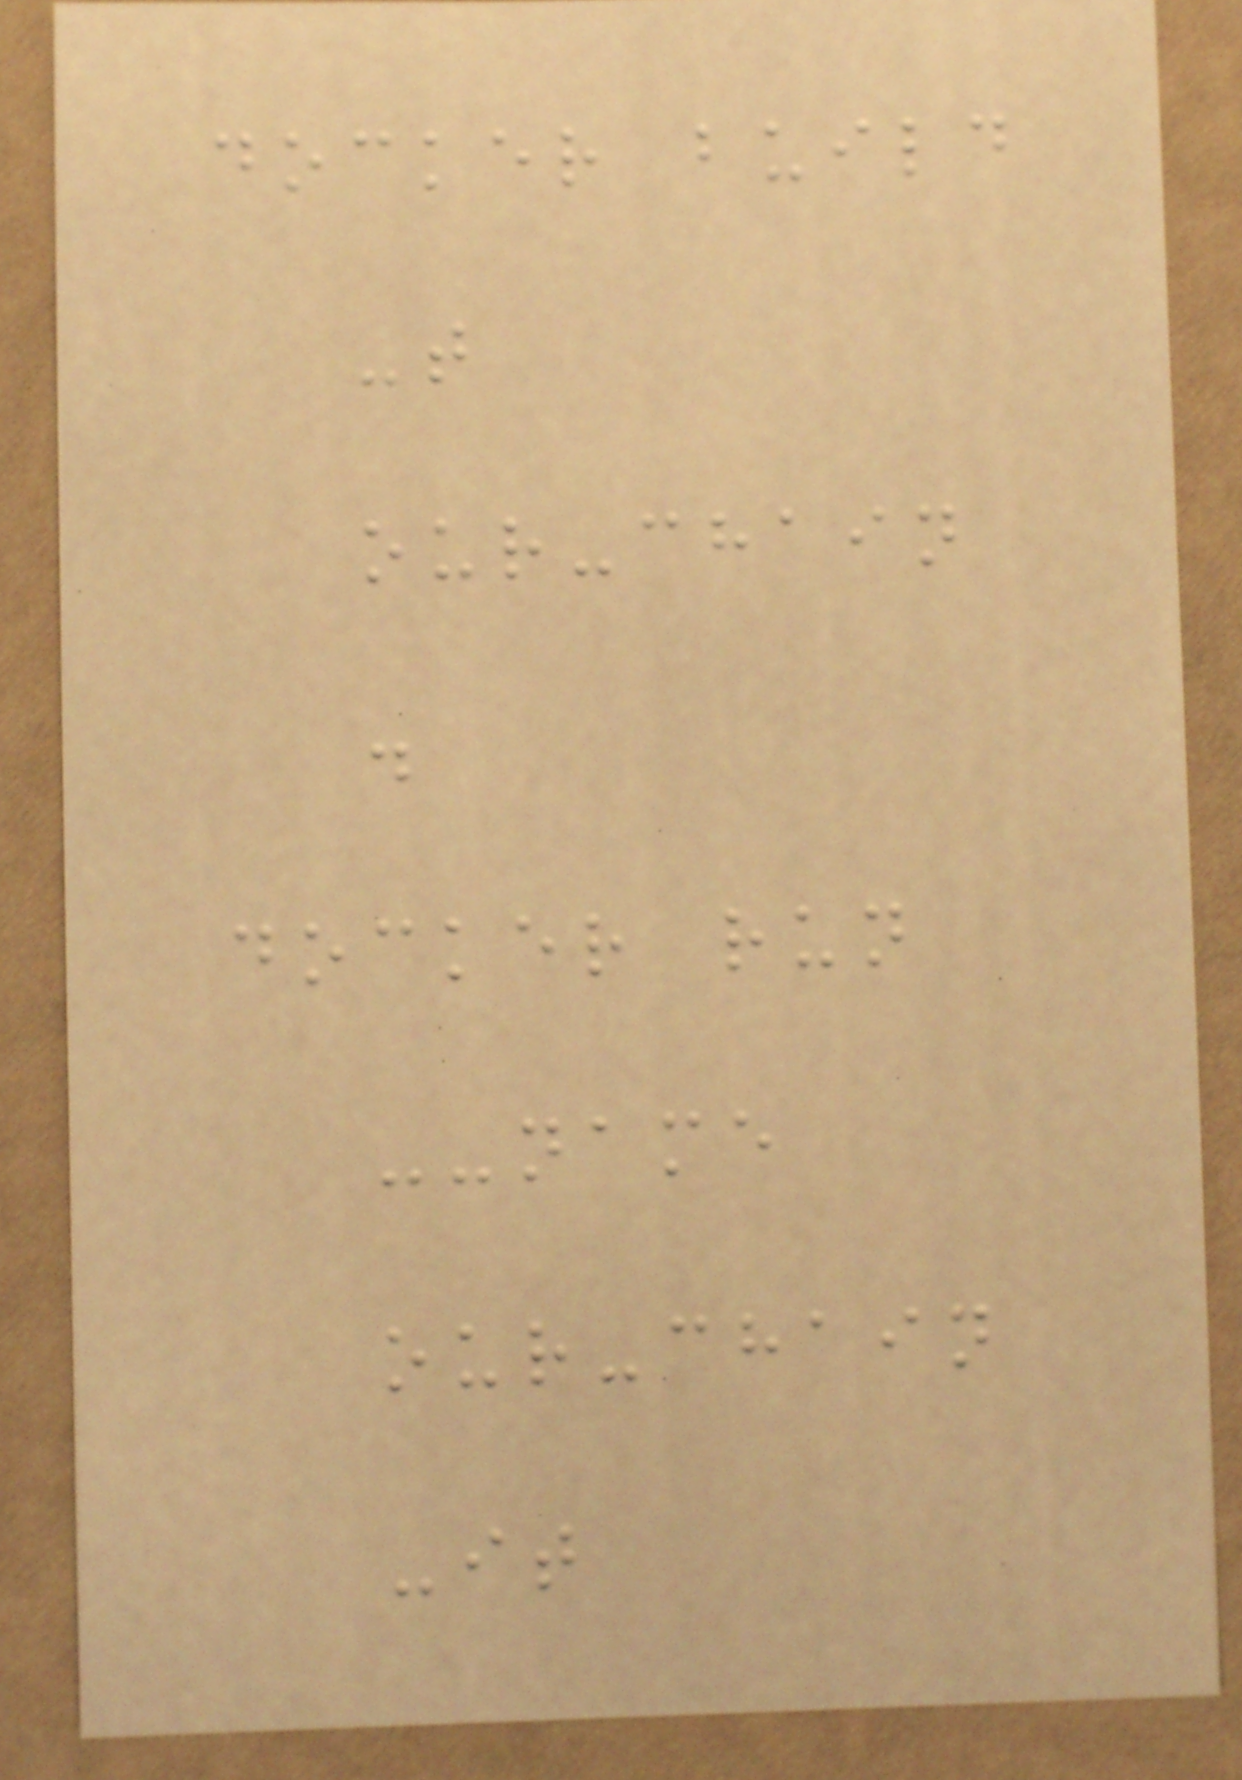docker build
-t
our-chain
.
docker run
--name
our-chain
-it
